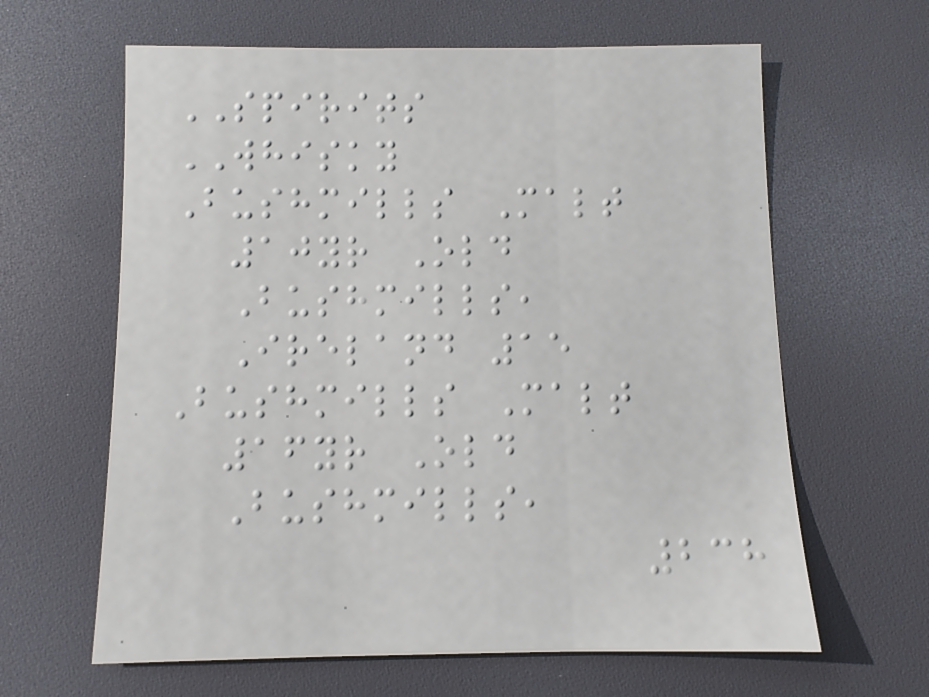SPIRITS
WHISKY
Bushmills Malt
10yr Old
Bushmills,
Ireland 15
Bushmills Malt
16yr Old
Bushmills,
238
